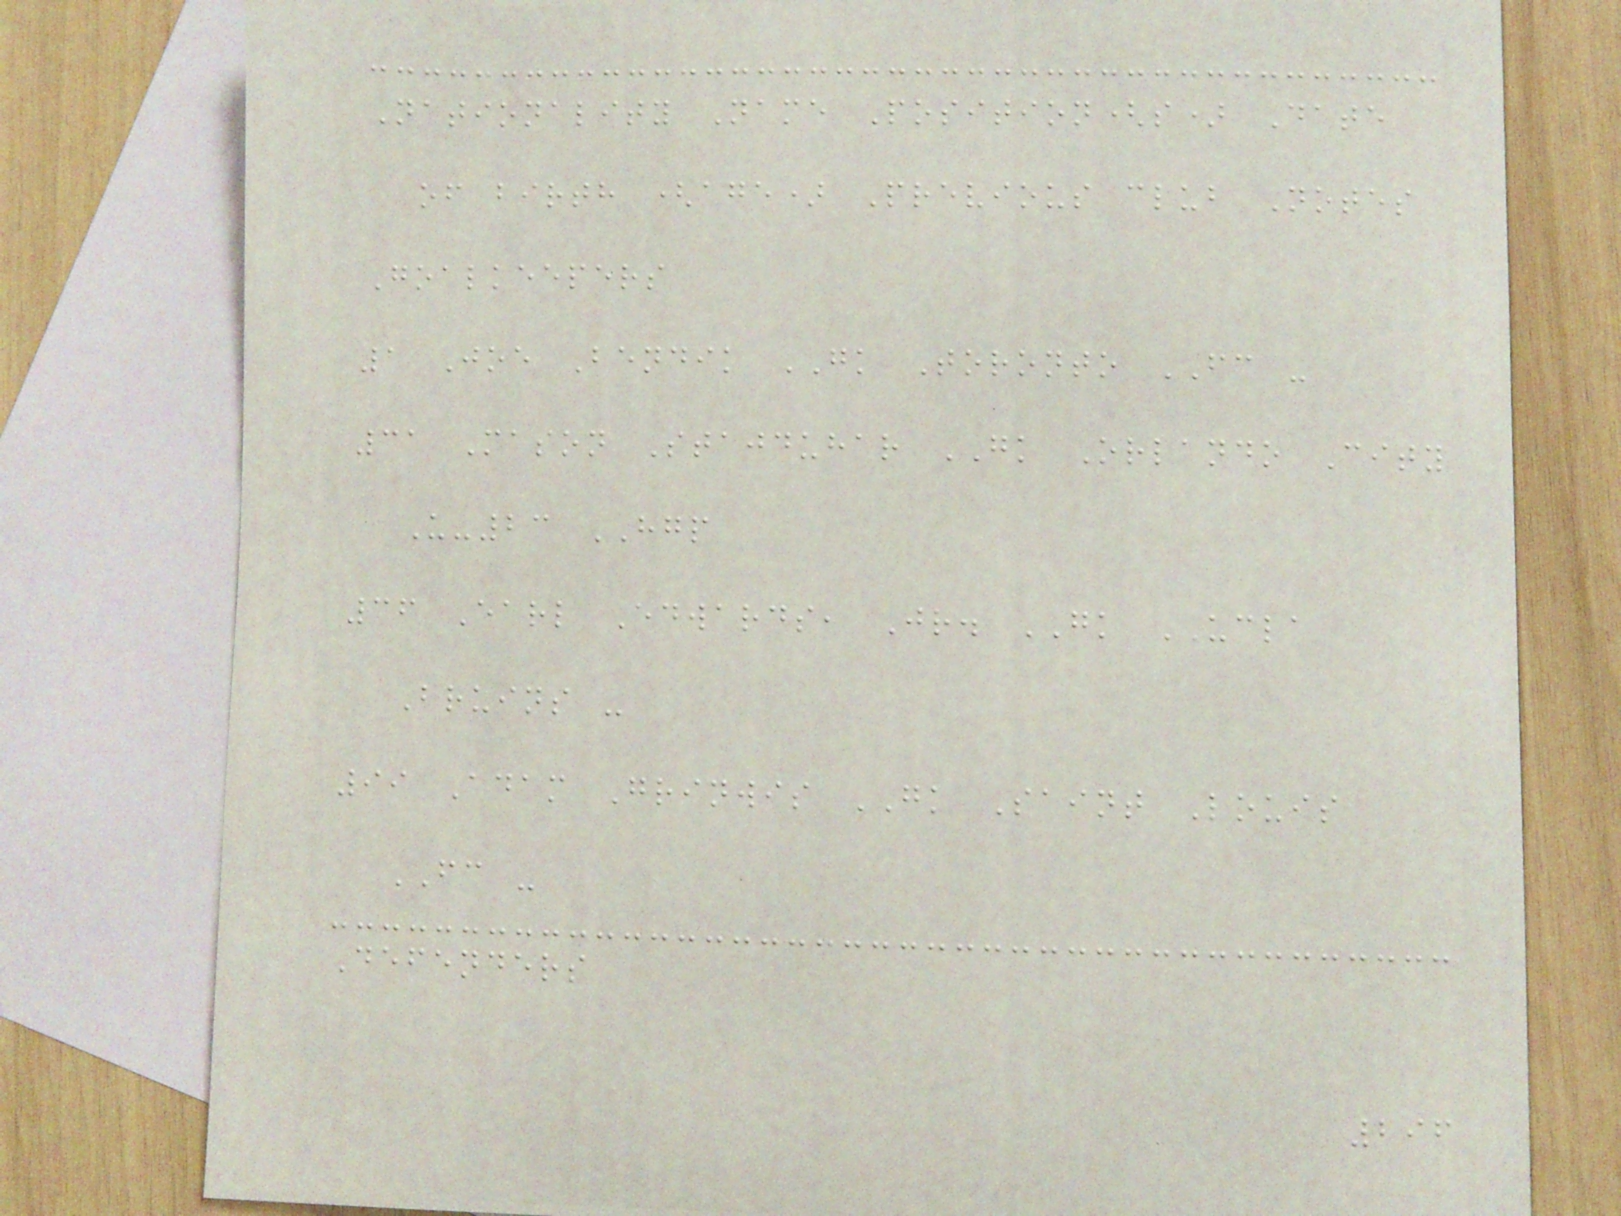Nationality Name Position(s) Date
of birth (age) Previous club Notes
Goalkeepers
1 Joe Bendik GK Toronto FC -
31 Mason Stajduhar GK Orlando City
U-23 HGP
36 Earl Edwards, Jr. GK UCLA
Bruins -
99 Adam Grinwis GK Saint Louis
FC -
Defenders
296
